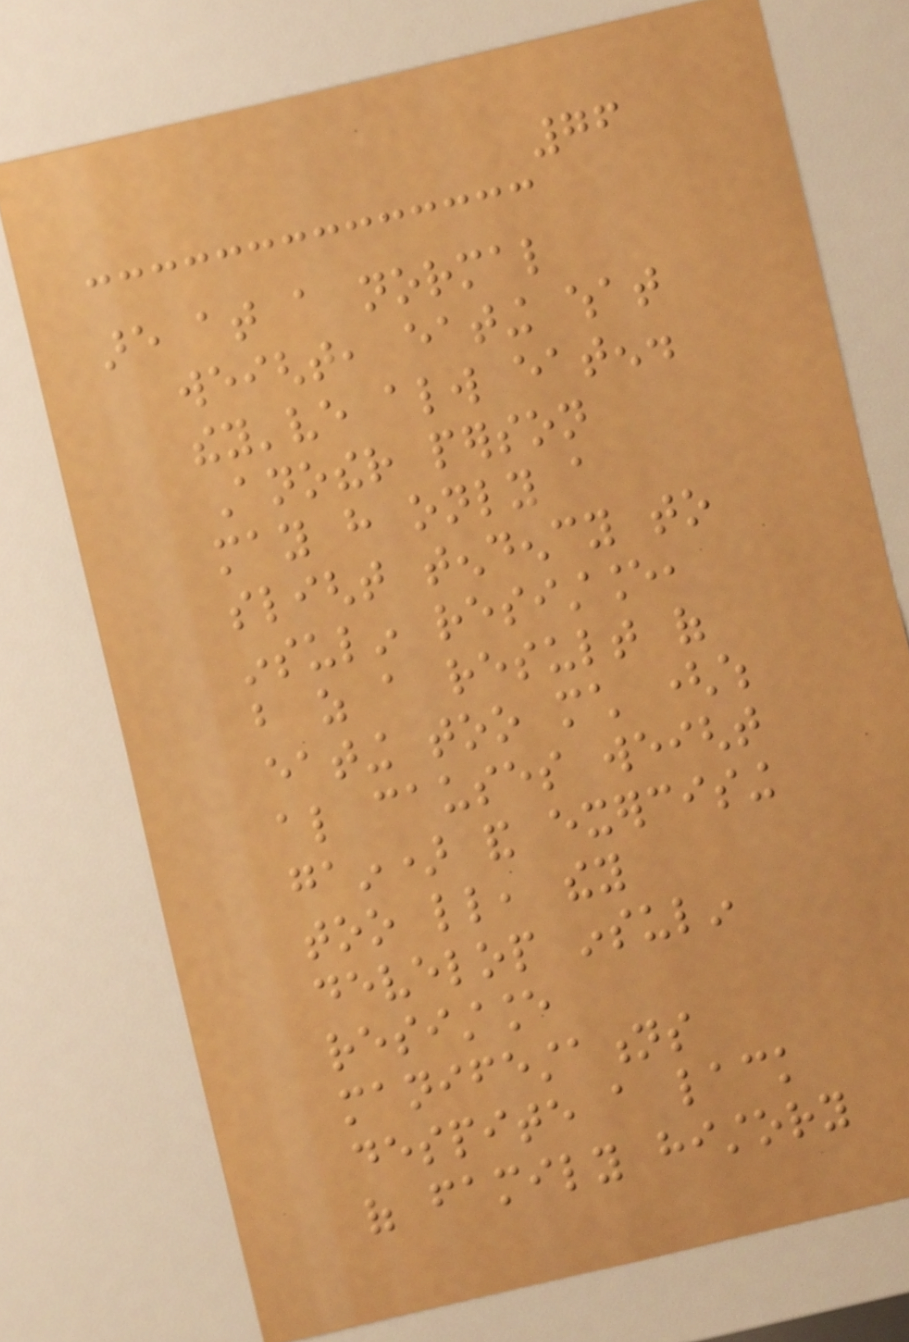76
are at a normal
weight, eating what
they've always eaten.
Another person
may have only a
slight tendency to
insulin resistance,
but as a result of
eating too much (which
also causes weight
gain) and exercising
too little, they
develop insulin
resistance
manifestations
despite a lack
of family history
